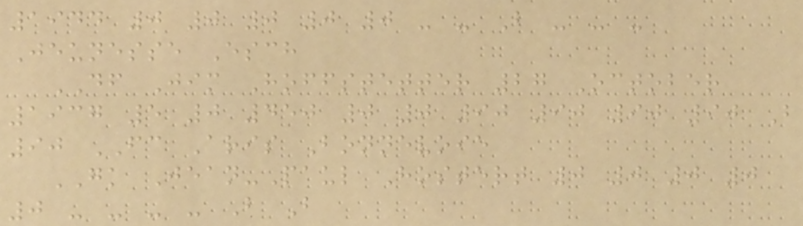1944 0 0 0 0 0 - - B - - -
Jeunesse Esch
DF Jim Hoffstetter 27 October
1937 5 0 450 0 0 90 90 90 90 B
90 FC Aris Bonnevoie
GK Jean-Paul Hostert 0 0 0 0
0 - - - - B B
